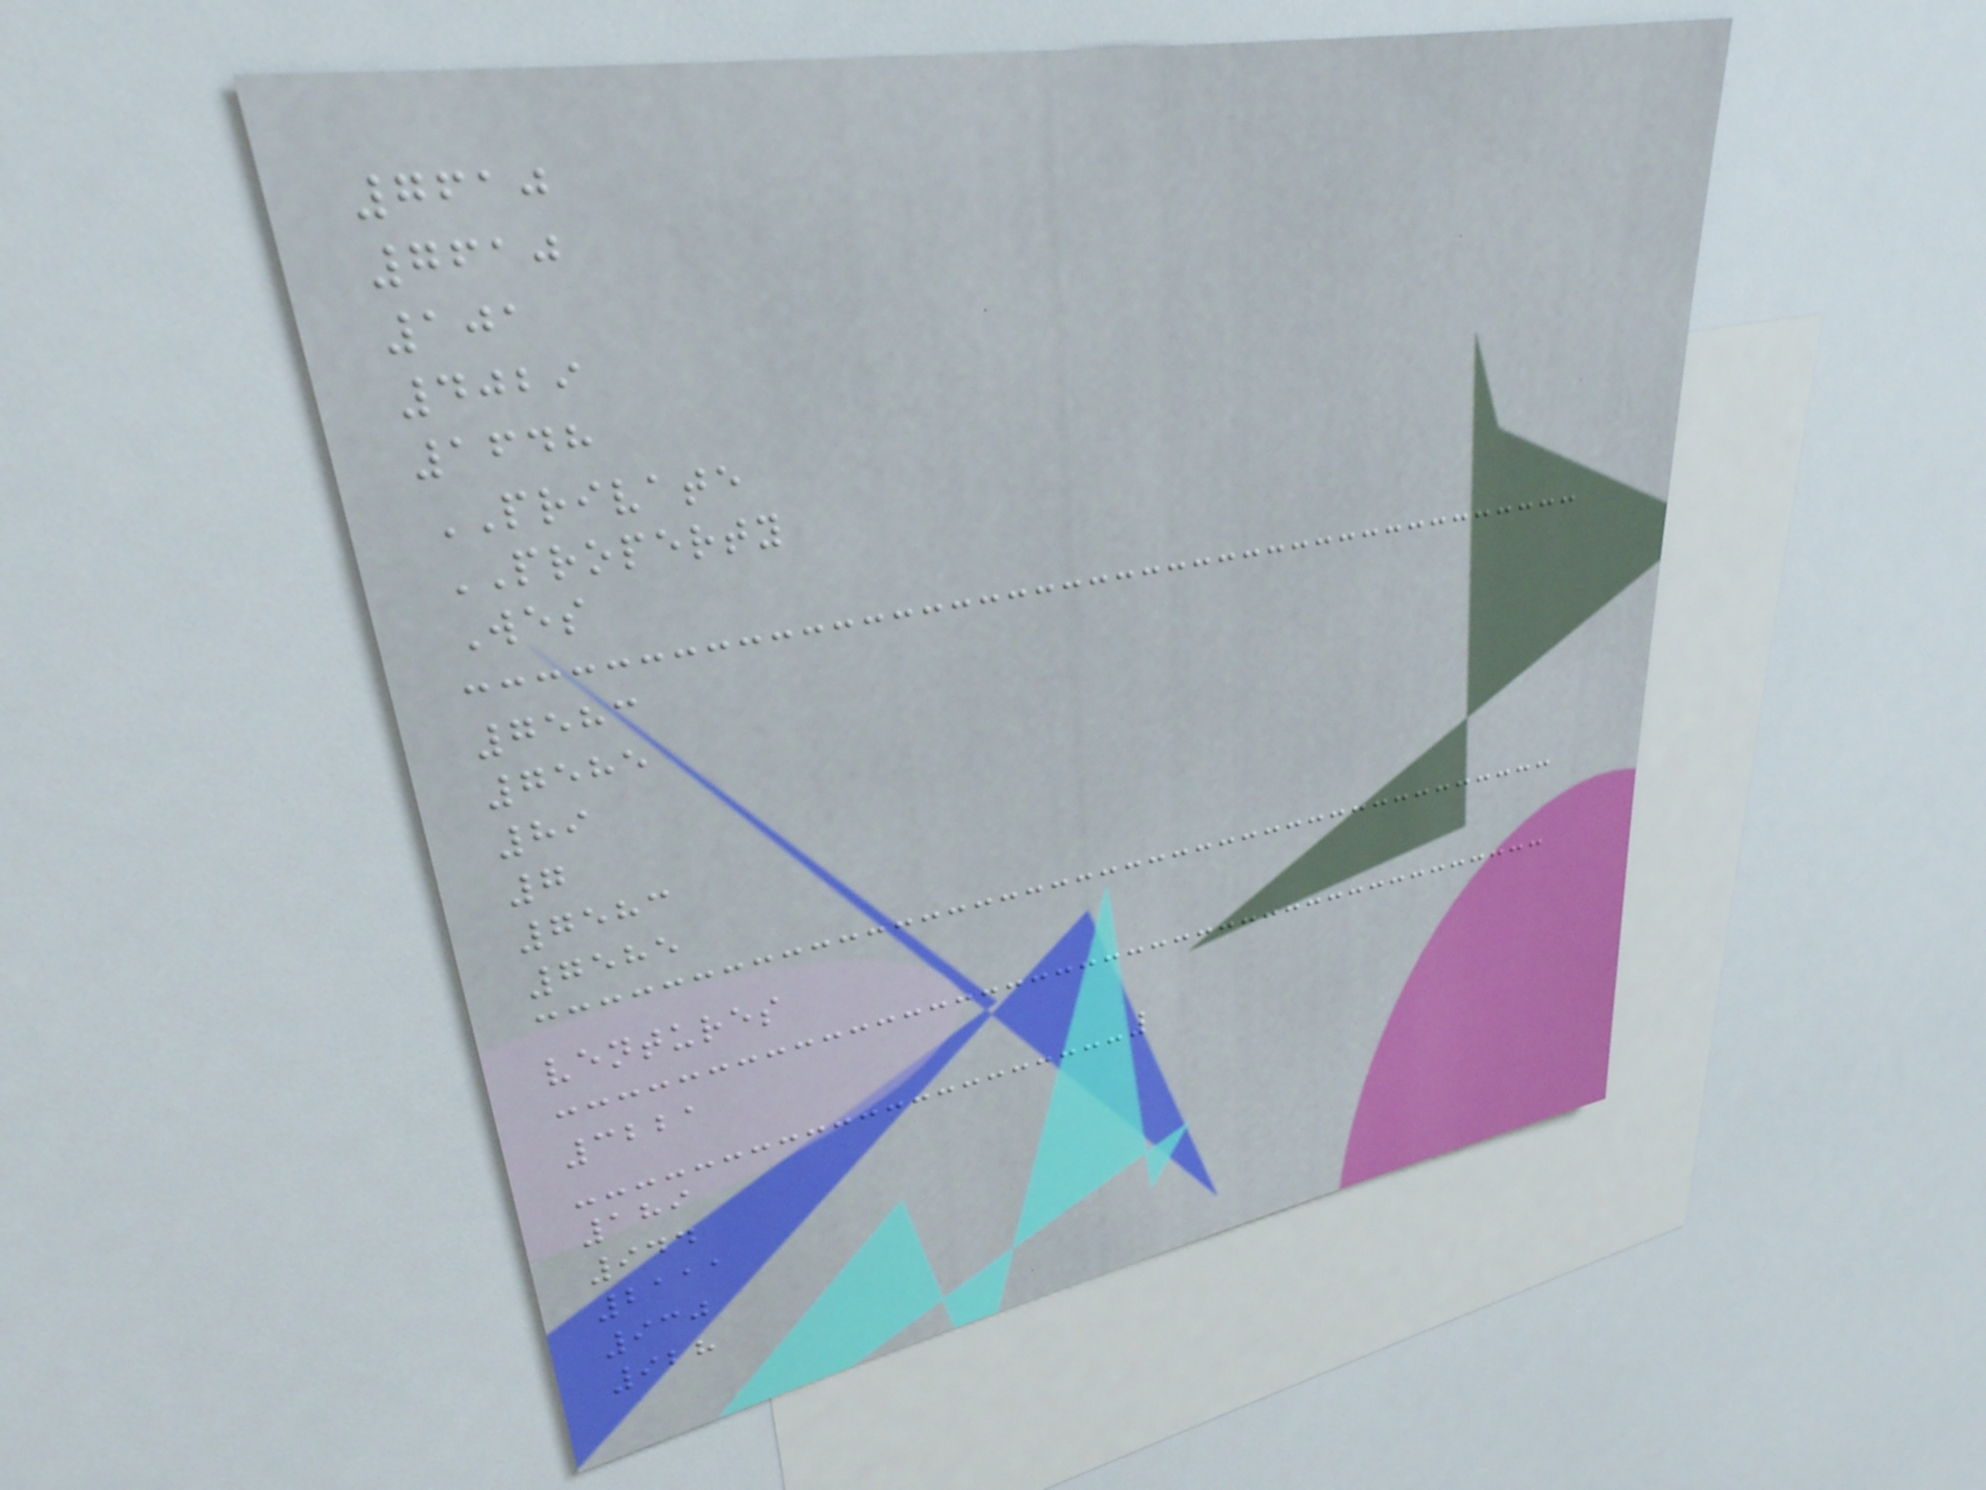7610
7610
101
4029
1648
PRIVATE
PROPERTY
Wes
7583
7585
89
7
7583
7585
ventures
3221
189
944
2111
930
928
